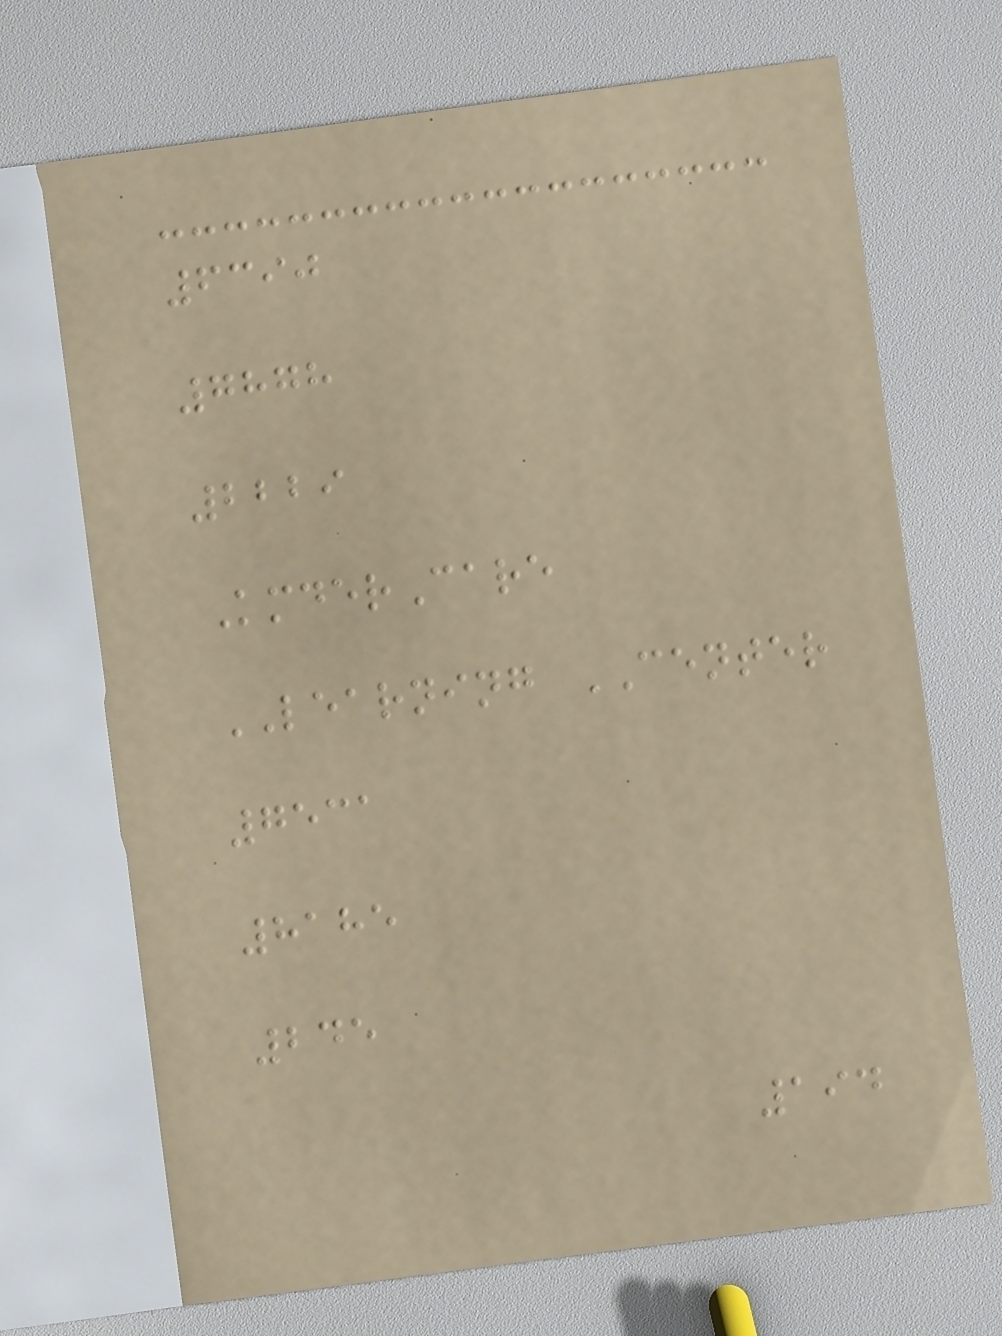6390
7878
2229
KmderCare
LEARNING CENTER
7531
8185
245
194
